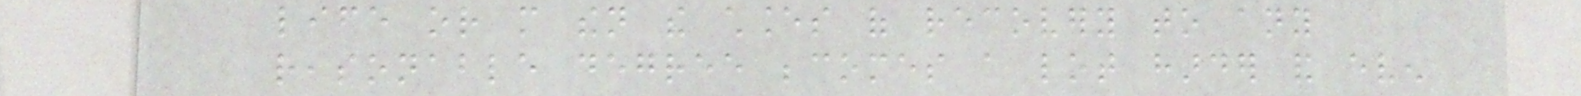life or more then the chances of recovery to any
reasonable degree becomes a lot harder and even
